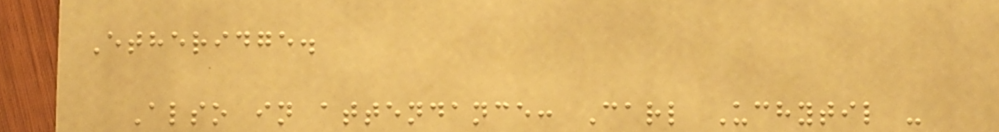Etheridge.
Also in attendance: Carl Uchytil -
